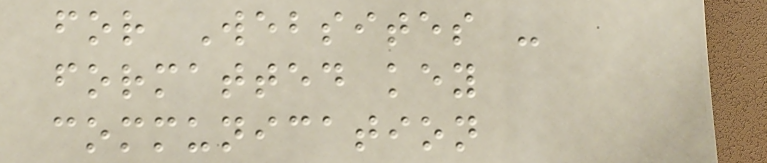for Websites -
formatted key
communication
